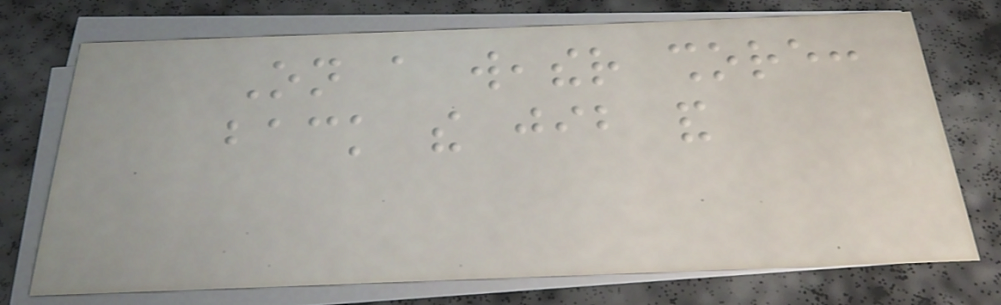On a weather shore:
back the jib and
